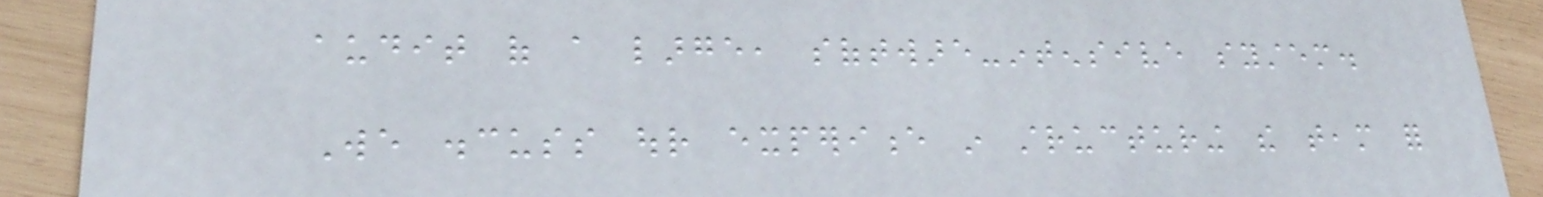audit of a large, software-intensive system.
We discuss our experience in structuring the team for
